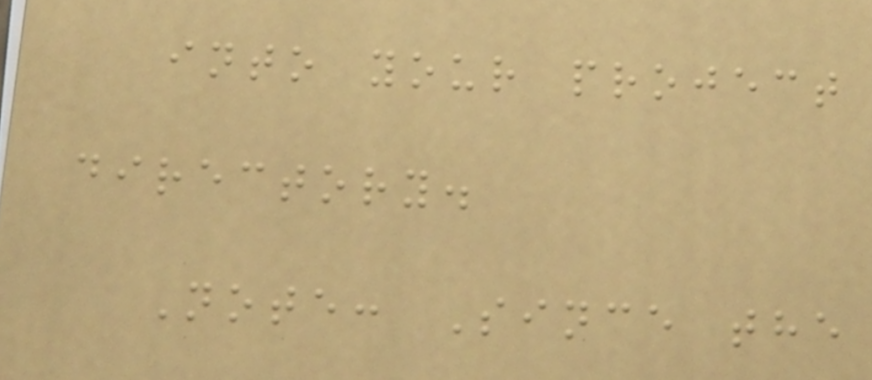into your project
directory.
Note: Since the
